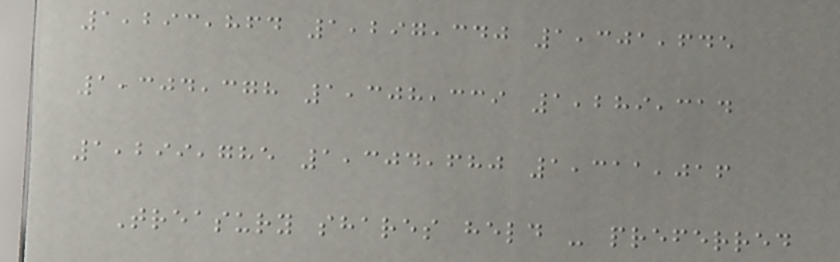1,293,864 1,297,340 1,301,645
1,304,378 1,308,339 1,289,314
1,299,785 1,304,680 1,311,016
Treasury shares held - preferred
